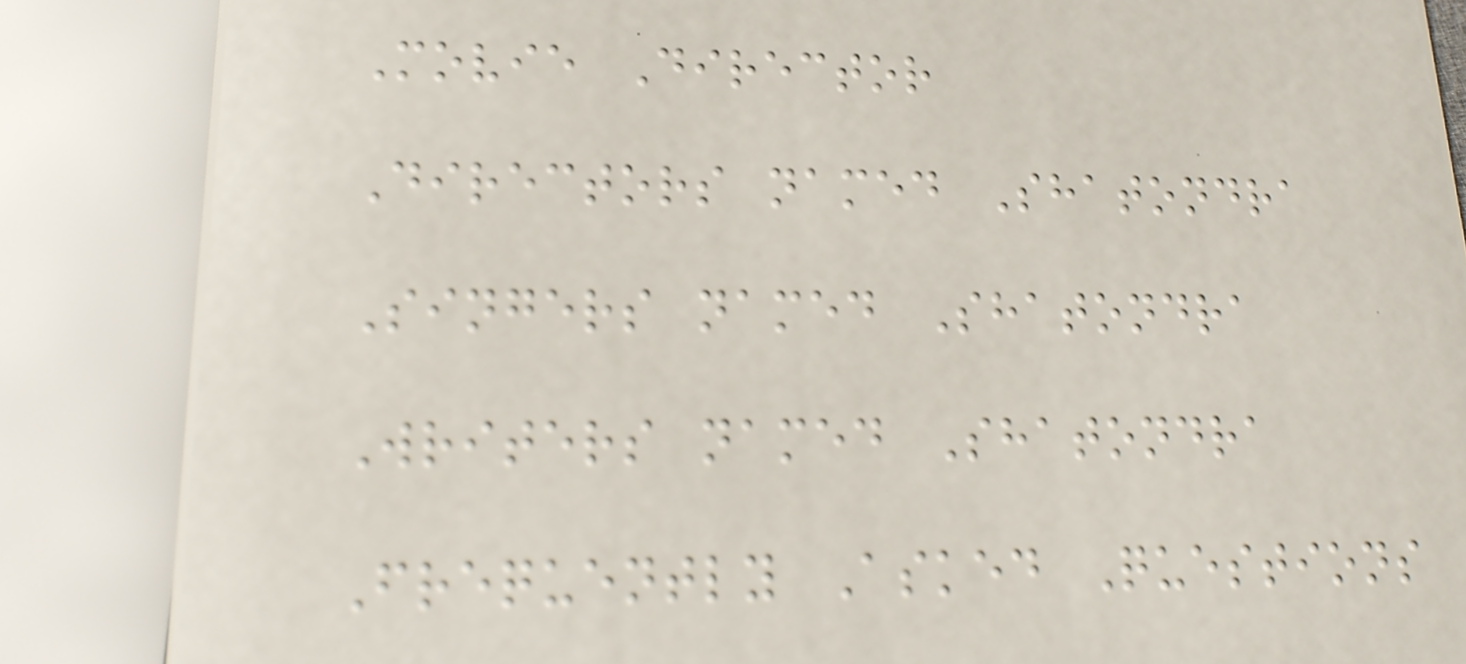Movie Director
Directors named Shatondra
Singers named Shatondra
Writers named Shatondra
Frequently Asked Questions
